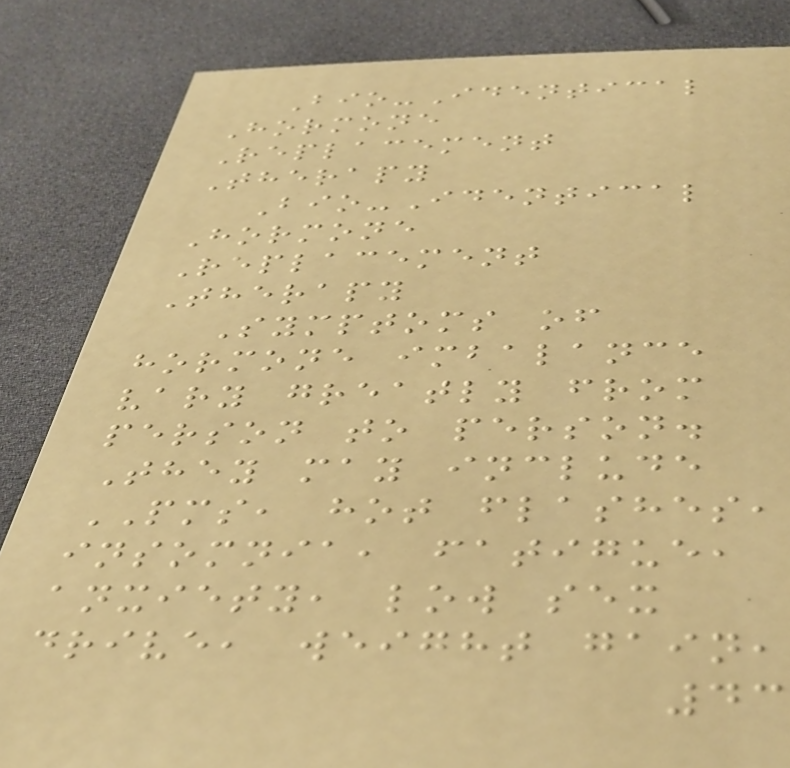Bio-Identical
Hormone
Replacement
Therapy
Bio-Identical
Hormone
Replacement
Therapy
Symptoms of
hormone imbalance
vary greatly from
person to person.
They may include
PMS, hot flashes,
insomnia, fatigue,
anxiety, low sex
drive, weight gain,
43
